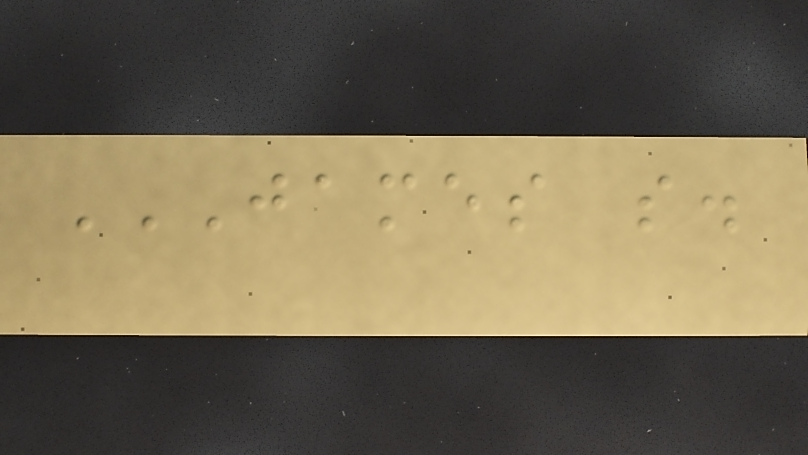JAMES S.
